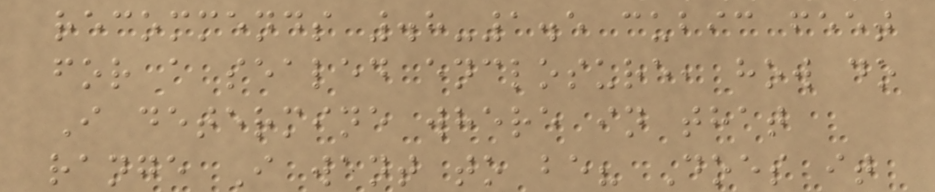recommends .8-1.5 cubic feet
for a sealed enclosure, how do
I determine where in that
range I want to be? Does it
